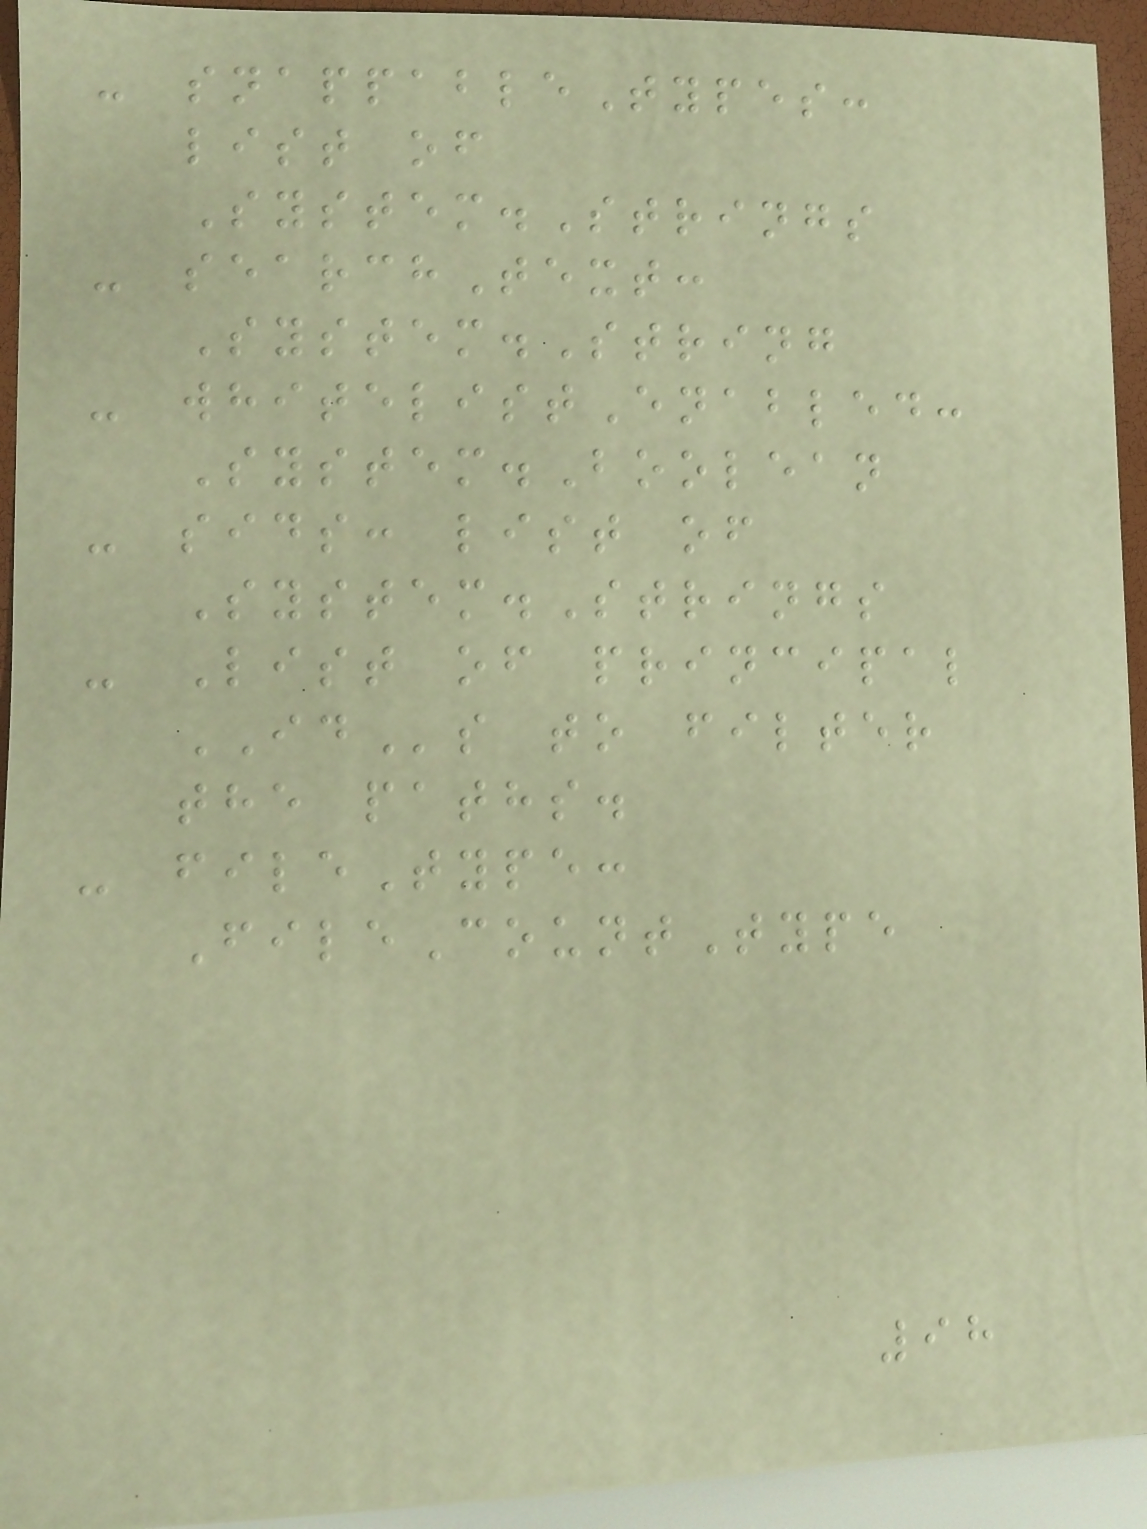- snappableTypes:
list of
System.Strings
- searchText:
System.String
- whitelistEnabled:
System.Boolean
- sids: list of
System.Strings
- List of principal
IDs to filter
the paths.
- fileType:
FileCountType
98
